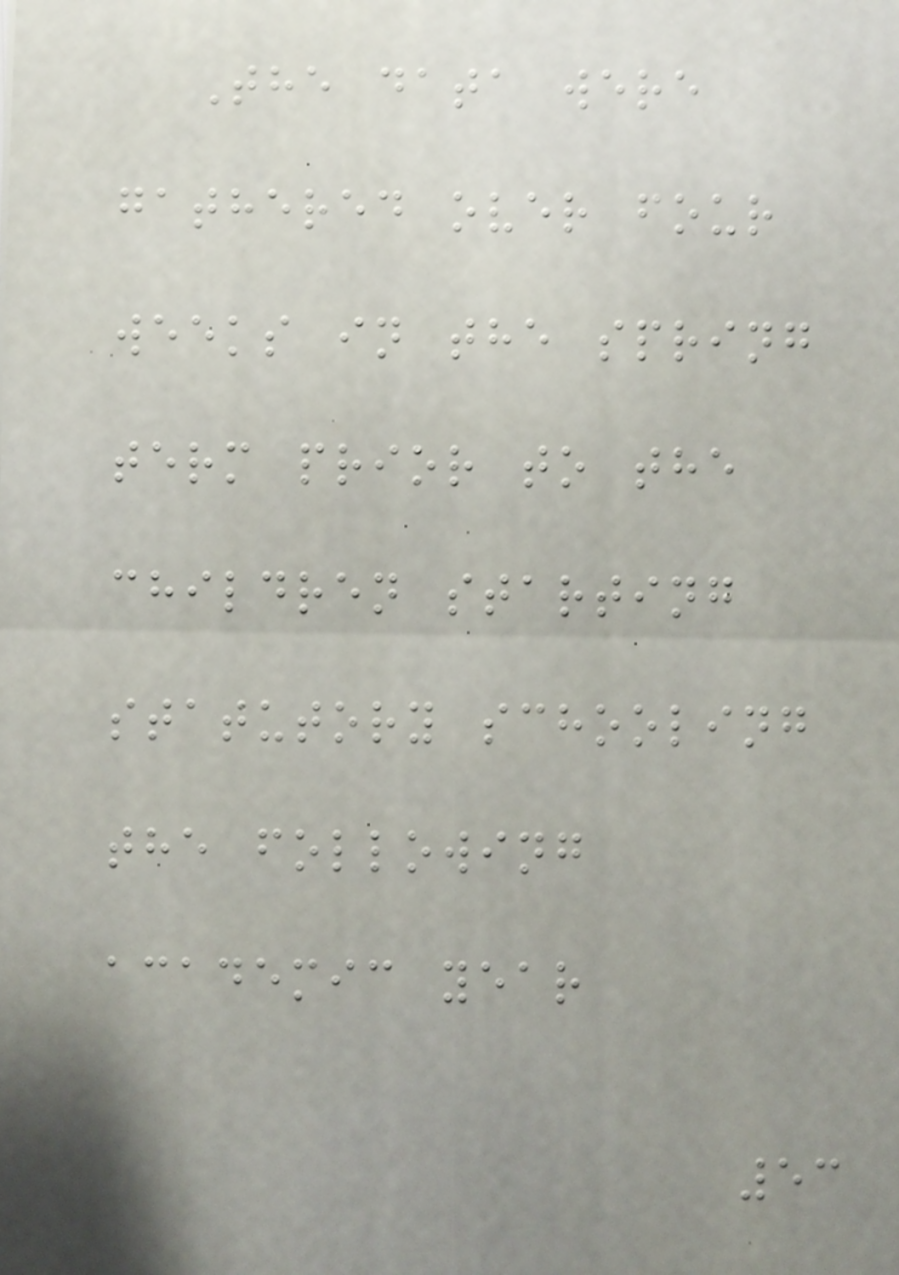The data were
gathered over four
weeks in the spring
term prior to the
children starting
statutory schooling
the following
academic year
53
